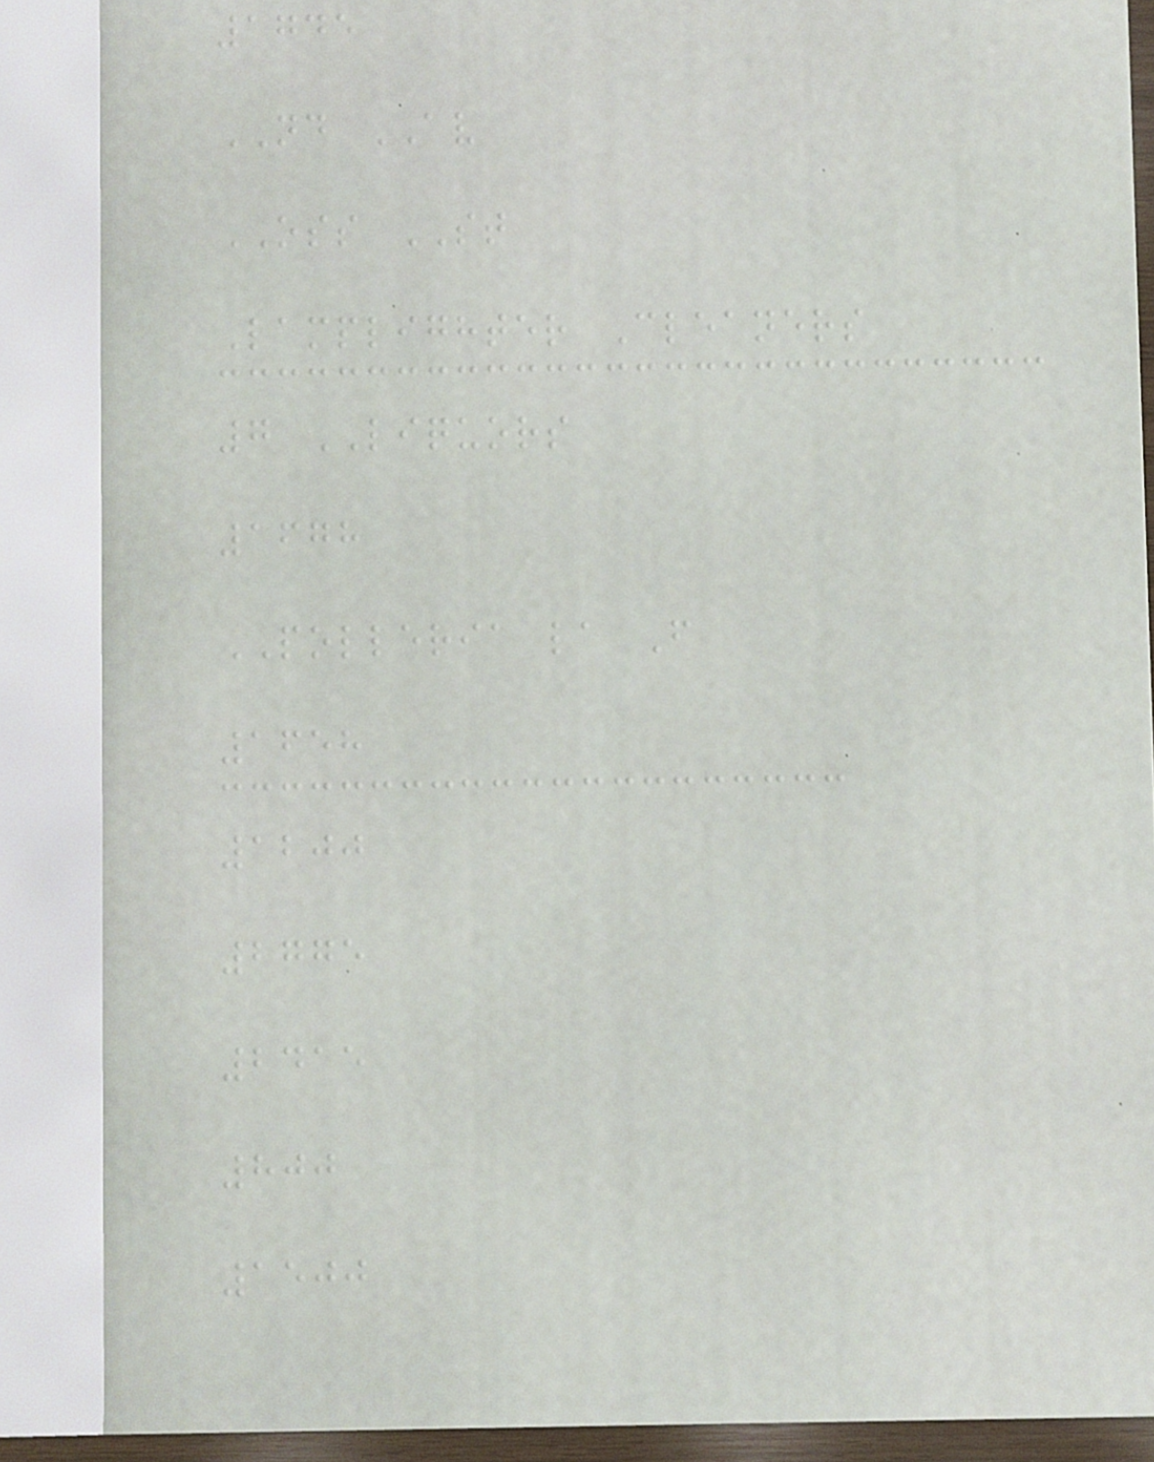1745
ND AV
OSS ST
Lamplighter Cleaners
7 LIQUORS
1678
POLLERIA la F
1658
1200
2775
2415
800
1500
